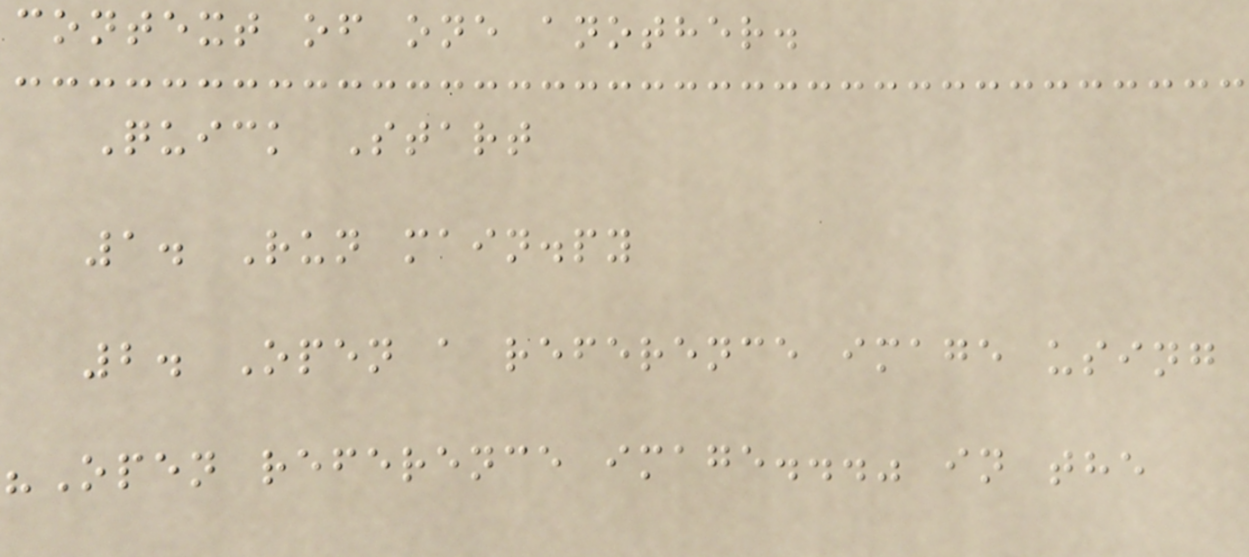context of one another.
Quick Start
1. Run main.py
2. Open a reference image using
"Open reference image..." in the
